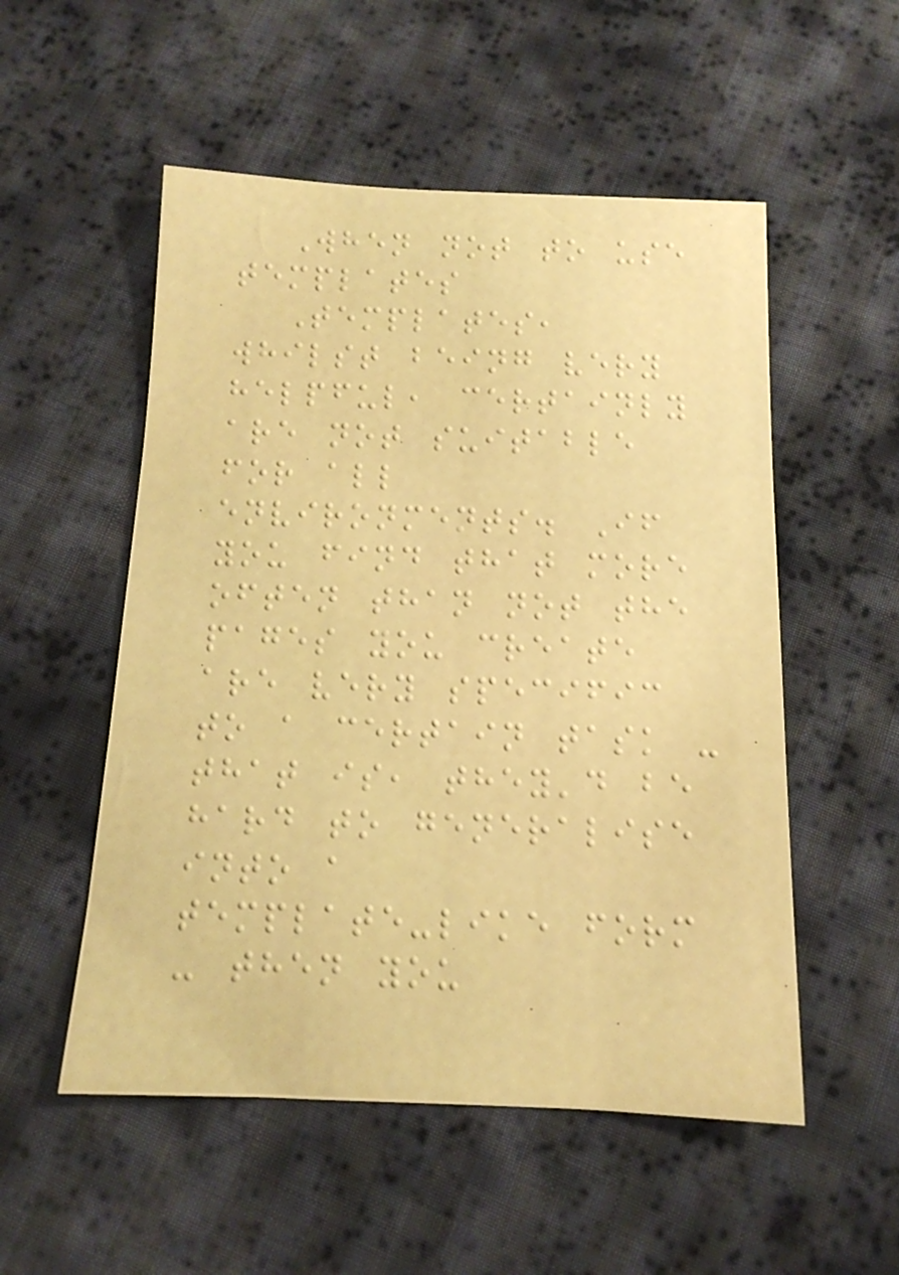When not to use
templates
Templates,
whilst being very
helpful, certainly
are not suitable
for all
environments. If
you find that more
often than not the
pages you create
are very specific
to a certain task -
that is, they'd be
hard to generalise
into a
template-like form
- then you
